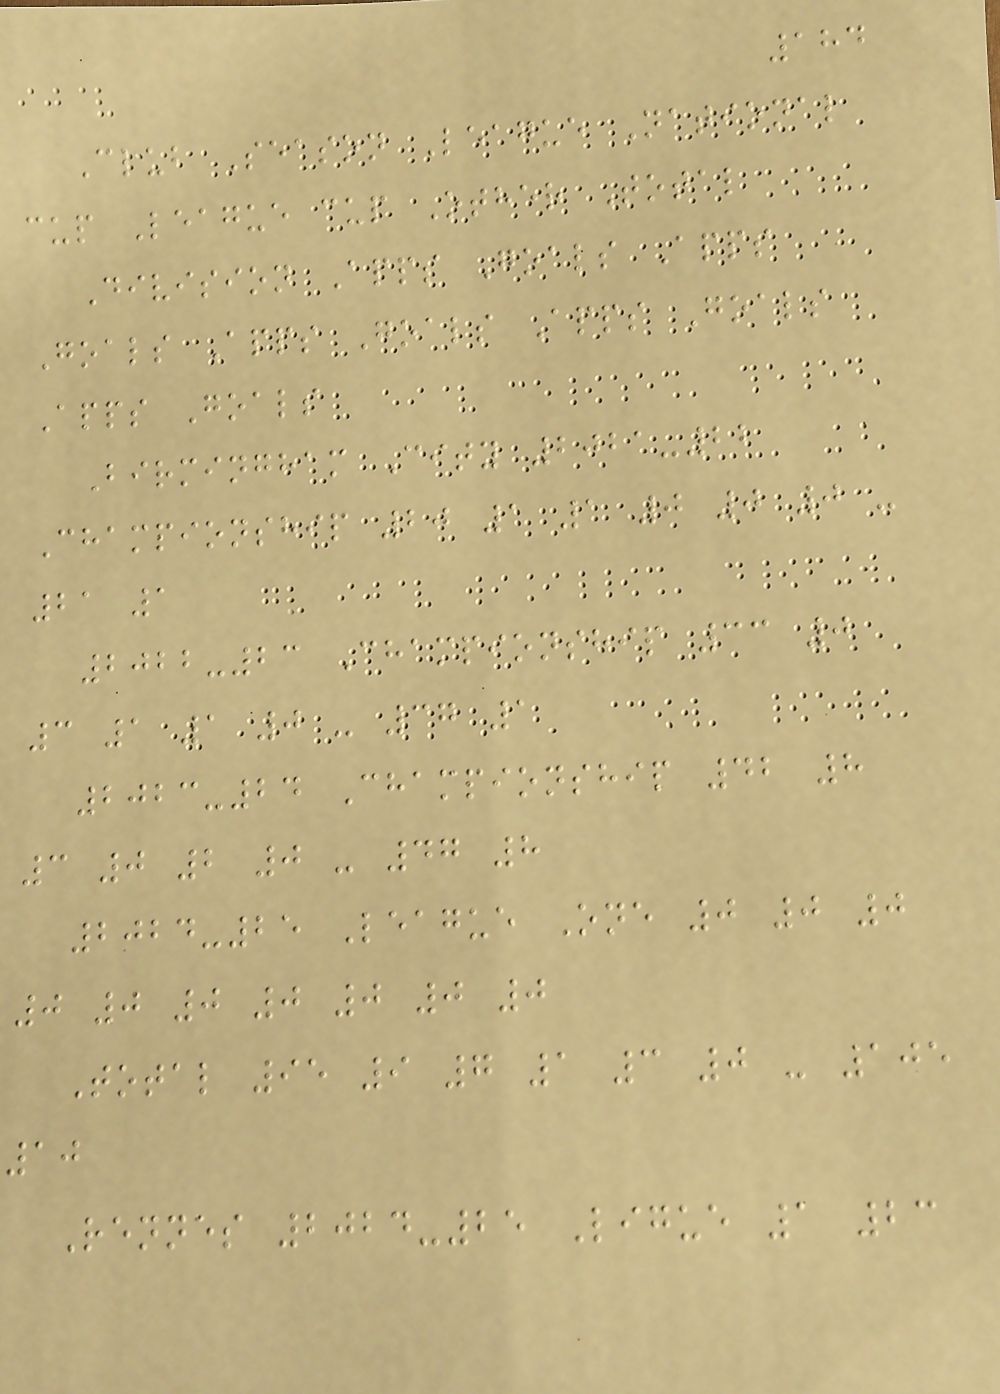184
Club Season League National
cup League cup Other Total
Division Apps Goals Apps
Goals Apps Goals Apps Goals
Apps Goals
Birmingham City 2021-22
Championship 20 1 1 0 0 0 -
21 1
2022-23 Championship 33 0
3 1 1 0 - 37 1
2023-24 Championship 42 8
3 0 2 0 - 47 8
2024-25 League One 0 0 0
0 0 0 0 0 0 0
Total 95 9 7 1 3 0 - 105
10
Rennes 2024-25 Ligue 1 23
